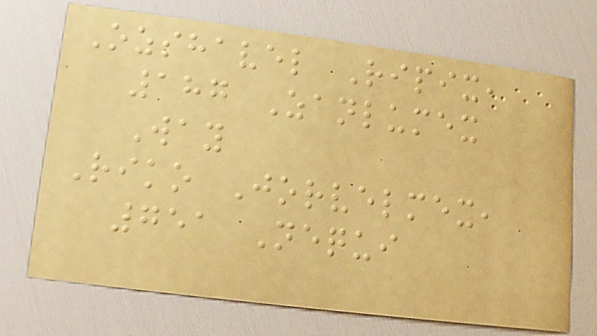Ozshavel Ripix,
187 Zanlumex
Way
Riko Jorvelmex,
751 Nequi
